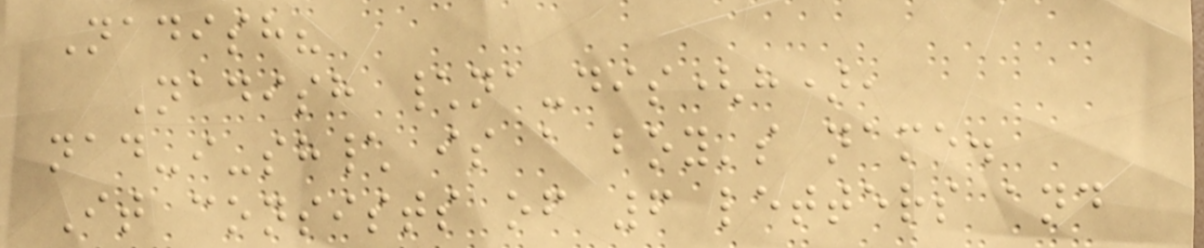Nadish?
Nadish \na-dis(h),
nad-i-sh\ is a boy's name.
It consists of 6 letters and
